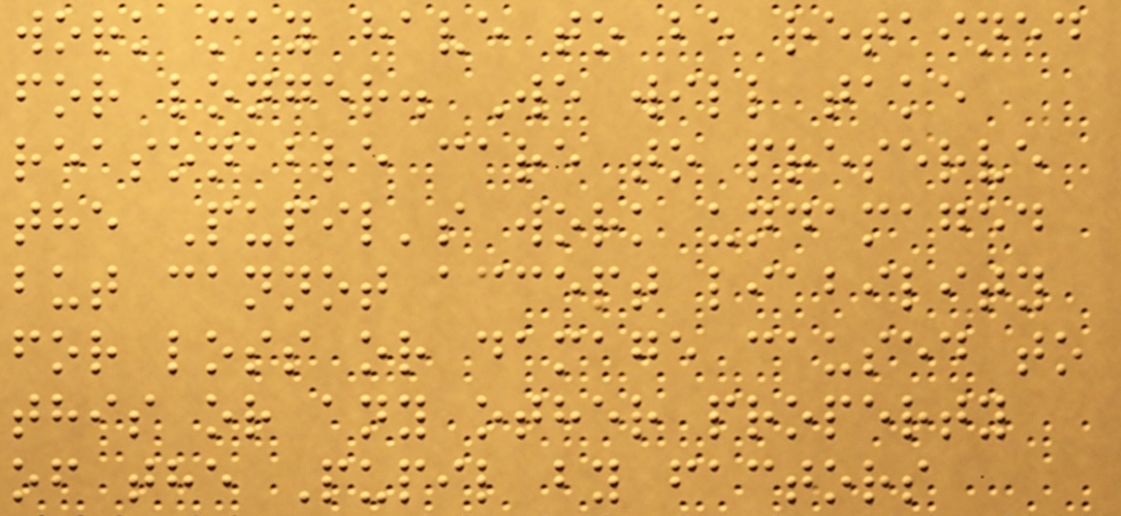work may have to be retained
for longer. We will take
reasonable care to preserve
the Pupil's work undamaged
but cannot accept liability
for loss or damage caused to
this or any other property
of the Pupil by factors
